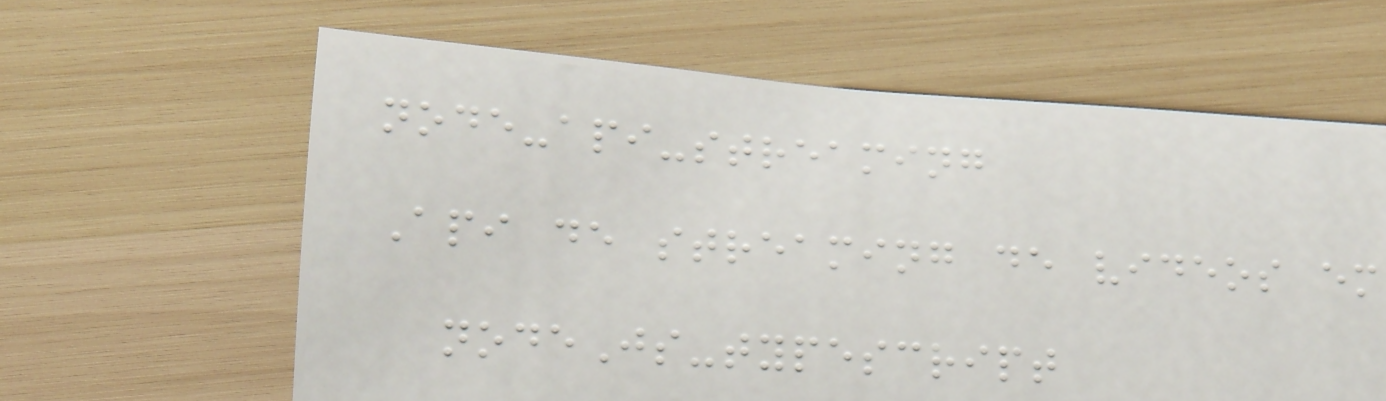node-api-streaming
Api de streaming de videos em
nodeJs-typescript
